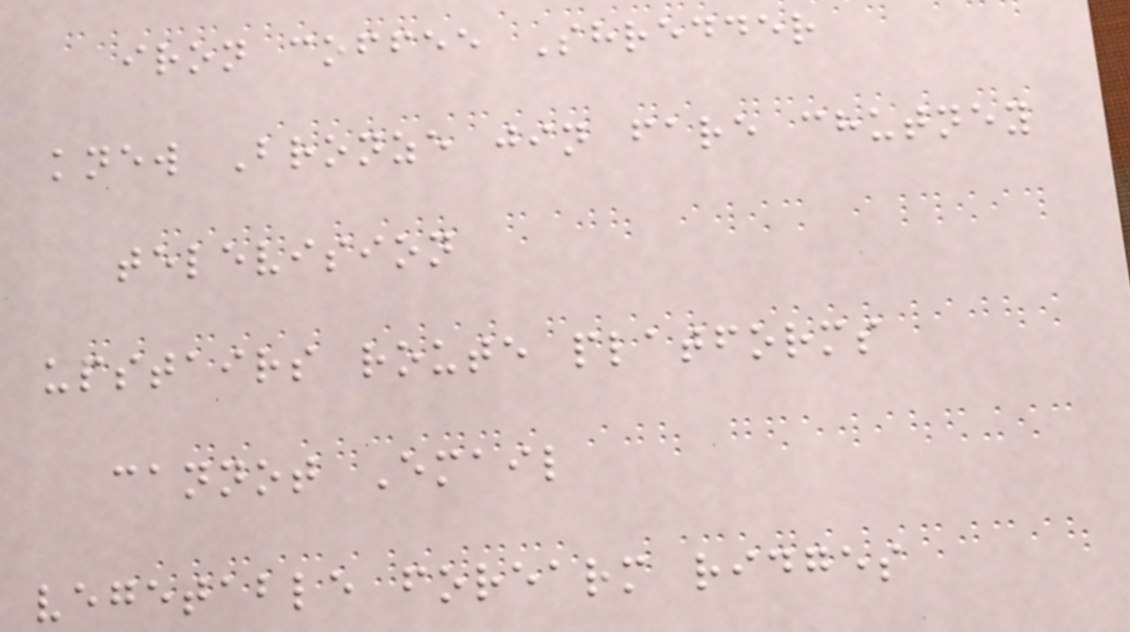iron coffee Shredder
knew Bronze jin fare chutney
television
upstairs route platforms
cannot Email
vegetable forearm ridges
